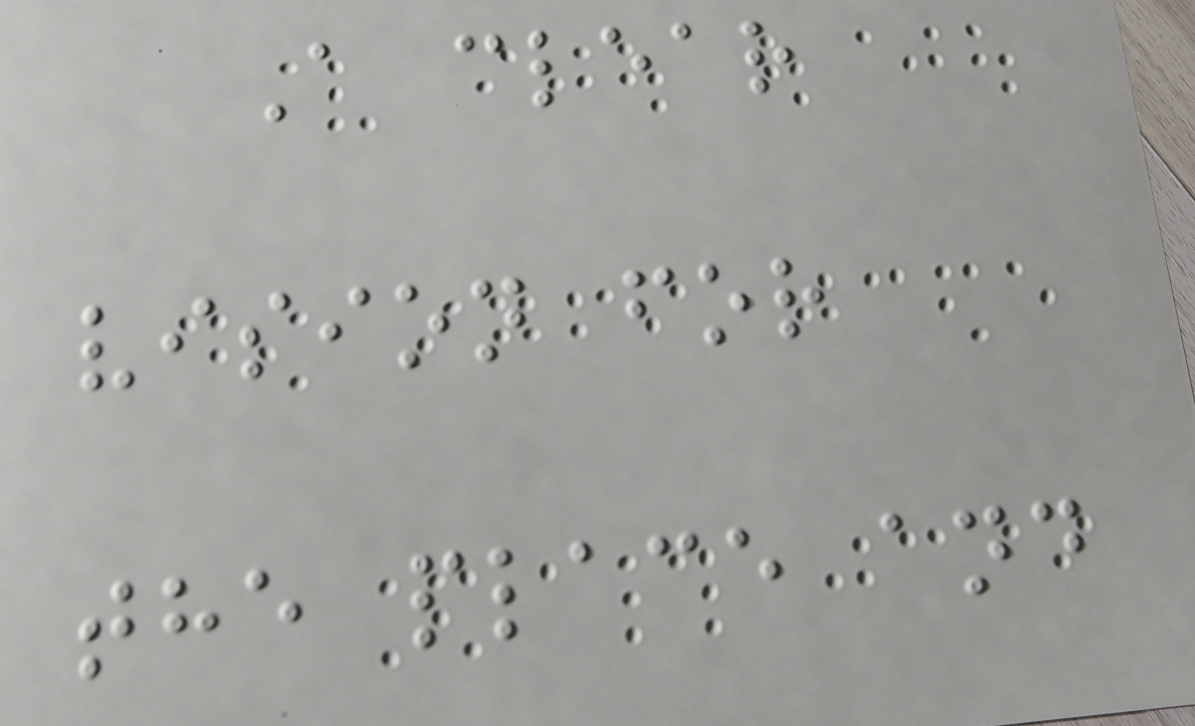A clear
vision for
the place and
